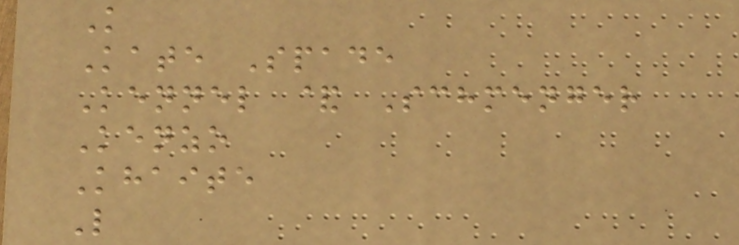K
Kate Spade
Kennel & Schmenger
Kenzo
Khaite
L
